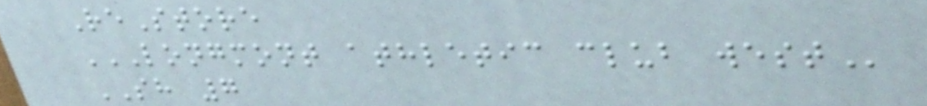ReStore
LONGMONT ATHLETIC CLUB WEST
SH 7
